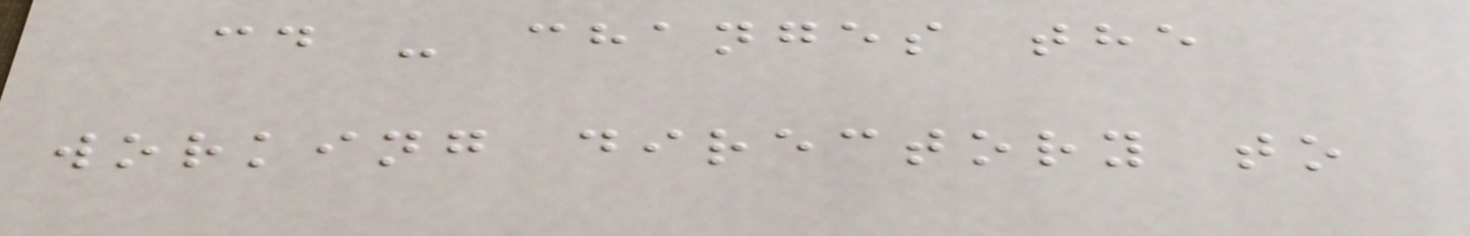cd - changes the
working directory to
